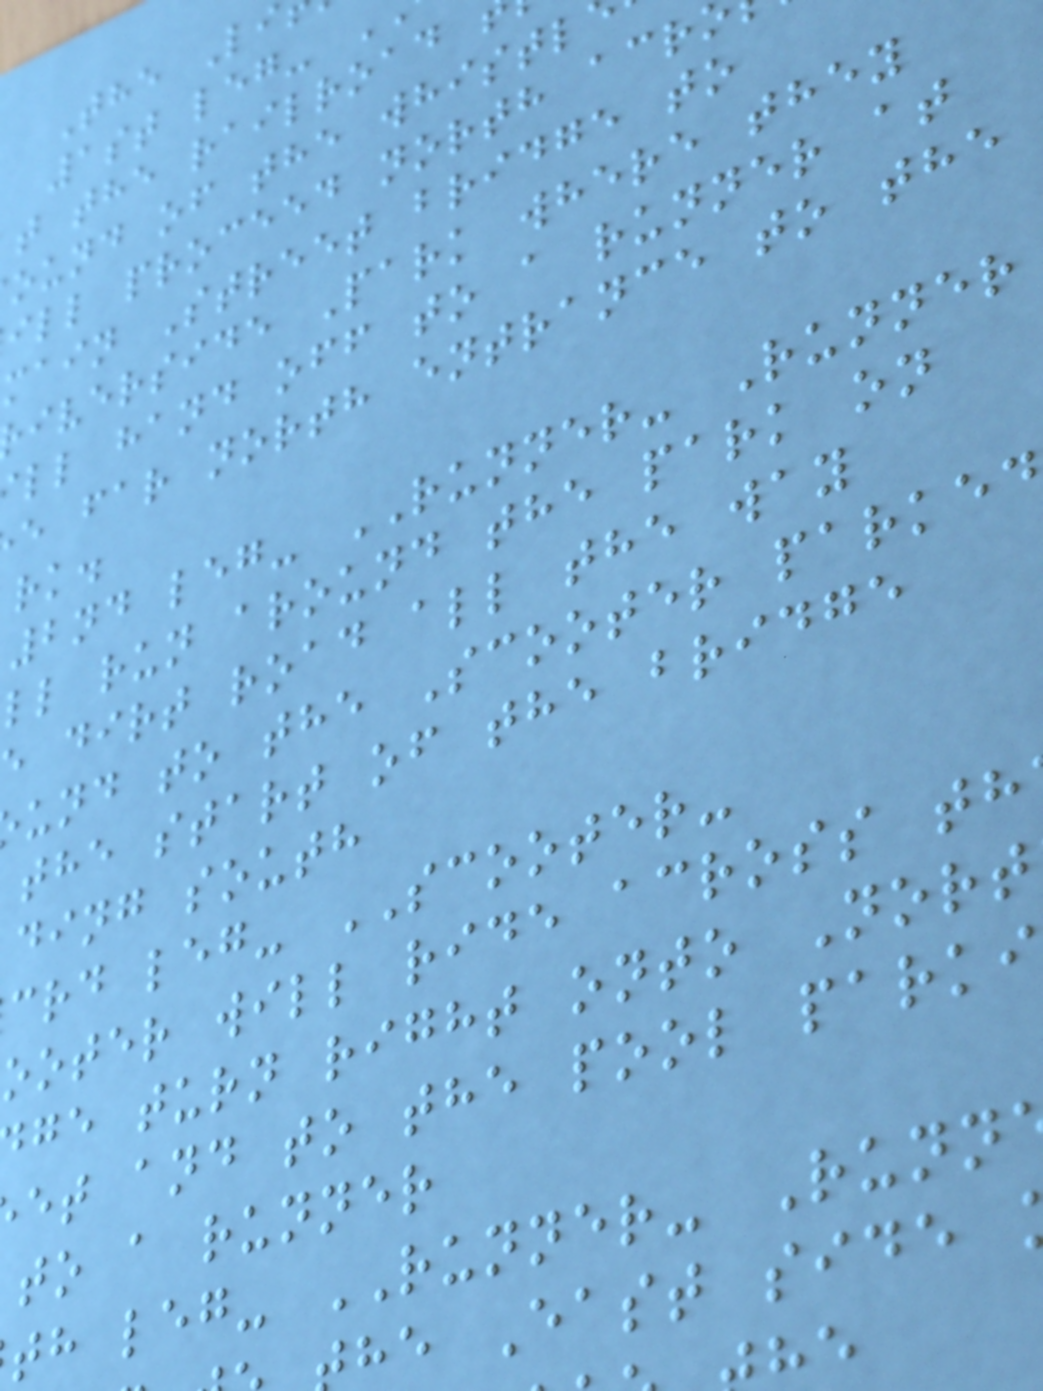The Li
1st leg-
t the railroad
ound of the whistl
ill proceed north acr
main Street bridge to
iverside Park where they
ll hand off to a runner at
e far north entrance to the
2nd leg- RUNNER- Runner
ll run around the park on
dirt road all the way
und to the Scooter parked
the start of the bridge
ding south
crd leg- SCOOTER-
ooter will ride across th
ge turn right onto Nort
et and to the pool parki
to a runner
th leg- RUNNER- Runn
he East side
